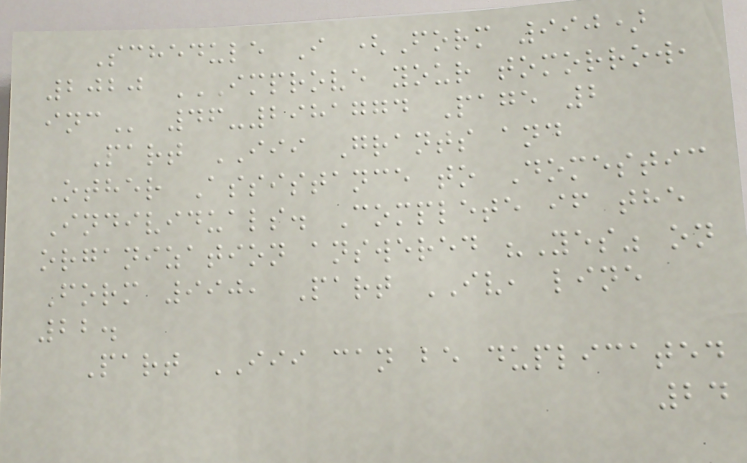Schedule I (Form 990)
2020 IMPROVE YOUR TOMORROW,
INC 46-2981774 Page 2
Part III Grants and
Other Assistance to Domestic
Individuals. Complete if the
organization answered "Yes" on
Form 990, Part IV, line
22.
Part III can be duplicated
24
